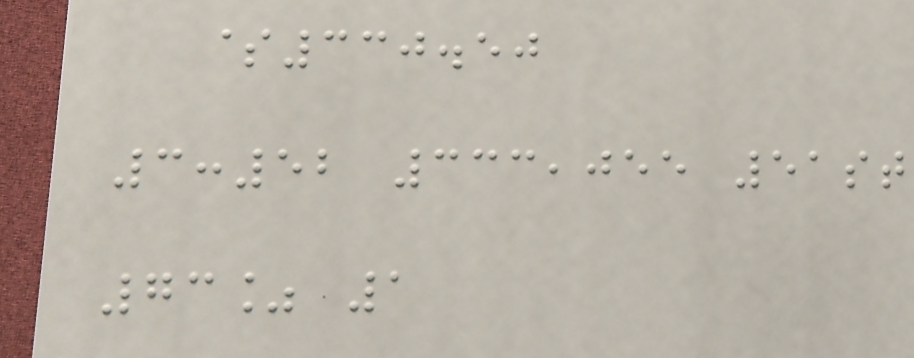$330.50
3:52 333,055 51st
73% 1
